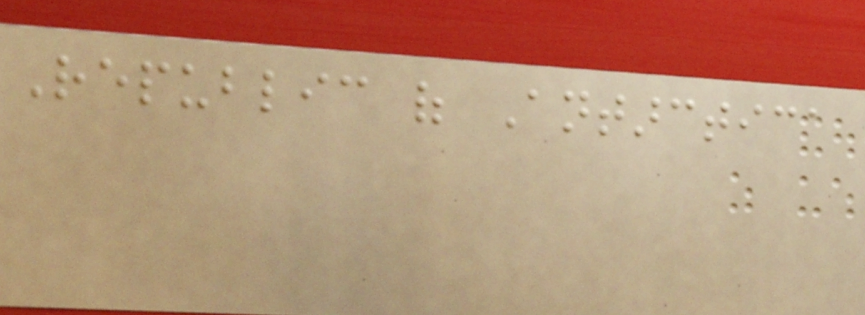Republic of Antarctica
